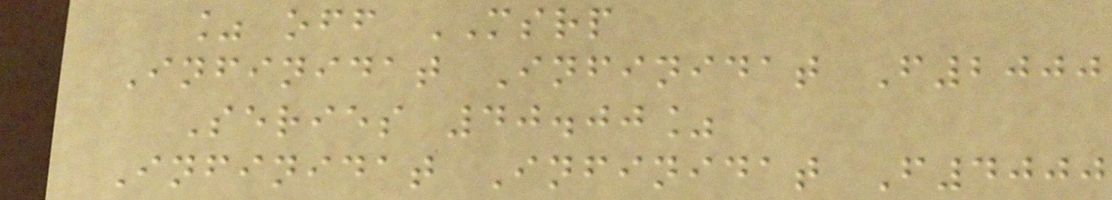% off MSRP
Infinidat Infinidat F2000
Series 40.00%
Infinidat Infinidat F4000
